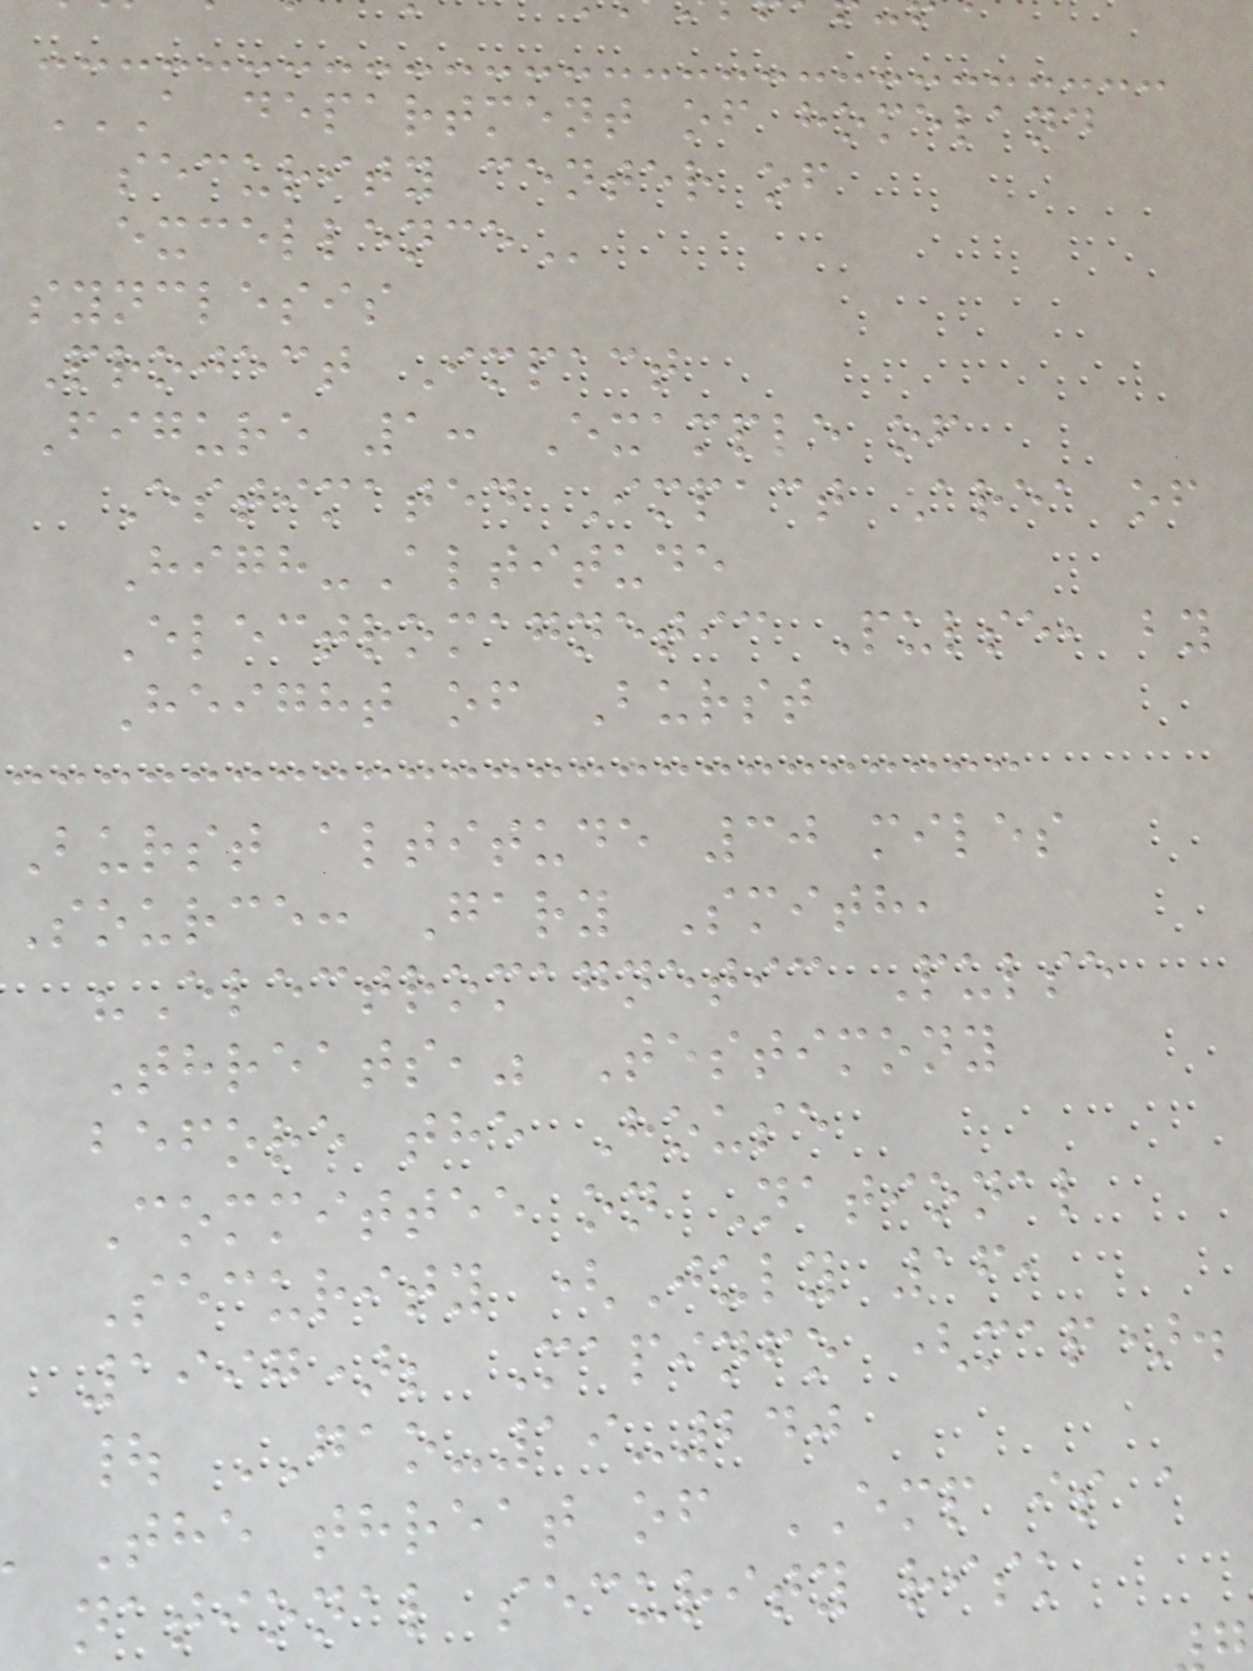A DEPARTMENT OF HOMELAND
security center of
synclesis
Project Impact
Figure 1: Example of
Estimated Impact Area of
High-Altitude
Electromagnetic Pulse, by
Height of Burst
Burst altitude 30 miles
Source: Gary Smith,
"Electromagnetic Pulse
Threats," Testimony
before the House
Committee on National
Security (July 16,
1997); Mapinfo (map).
| GAO-19-240
The threat of EMP is a
national security risk
